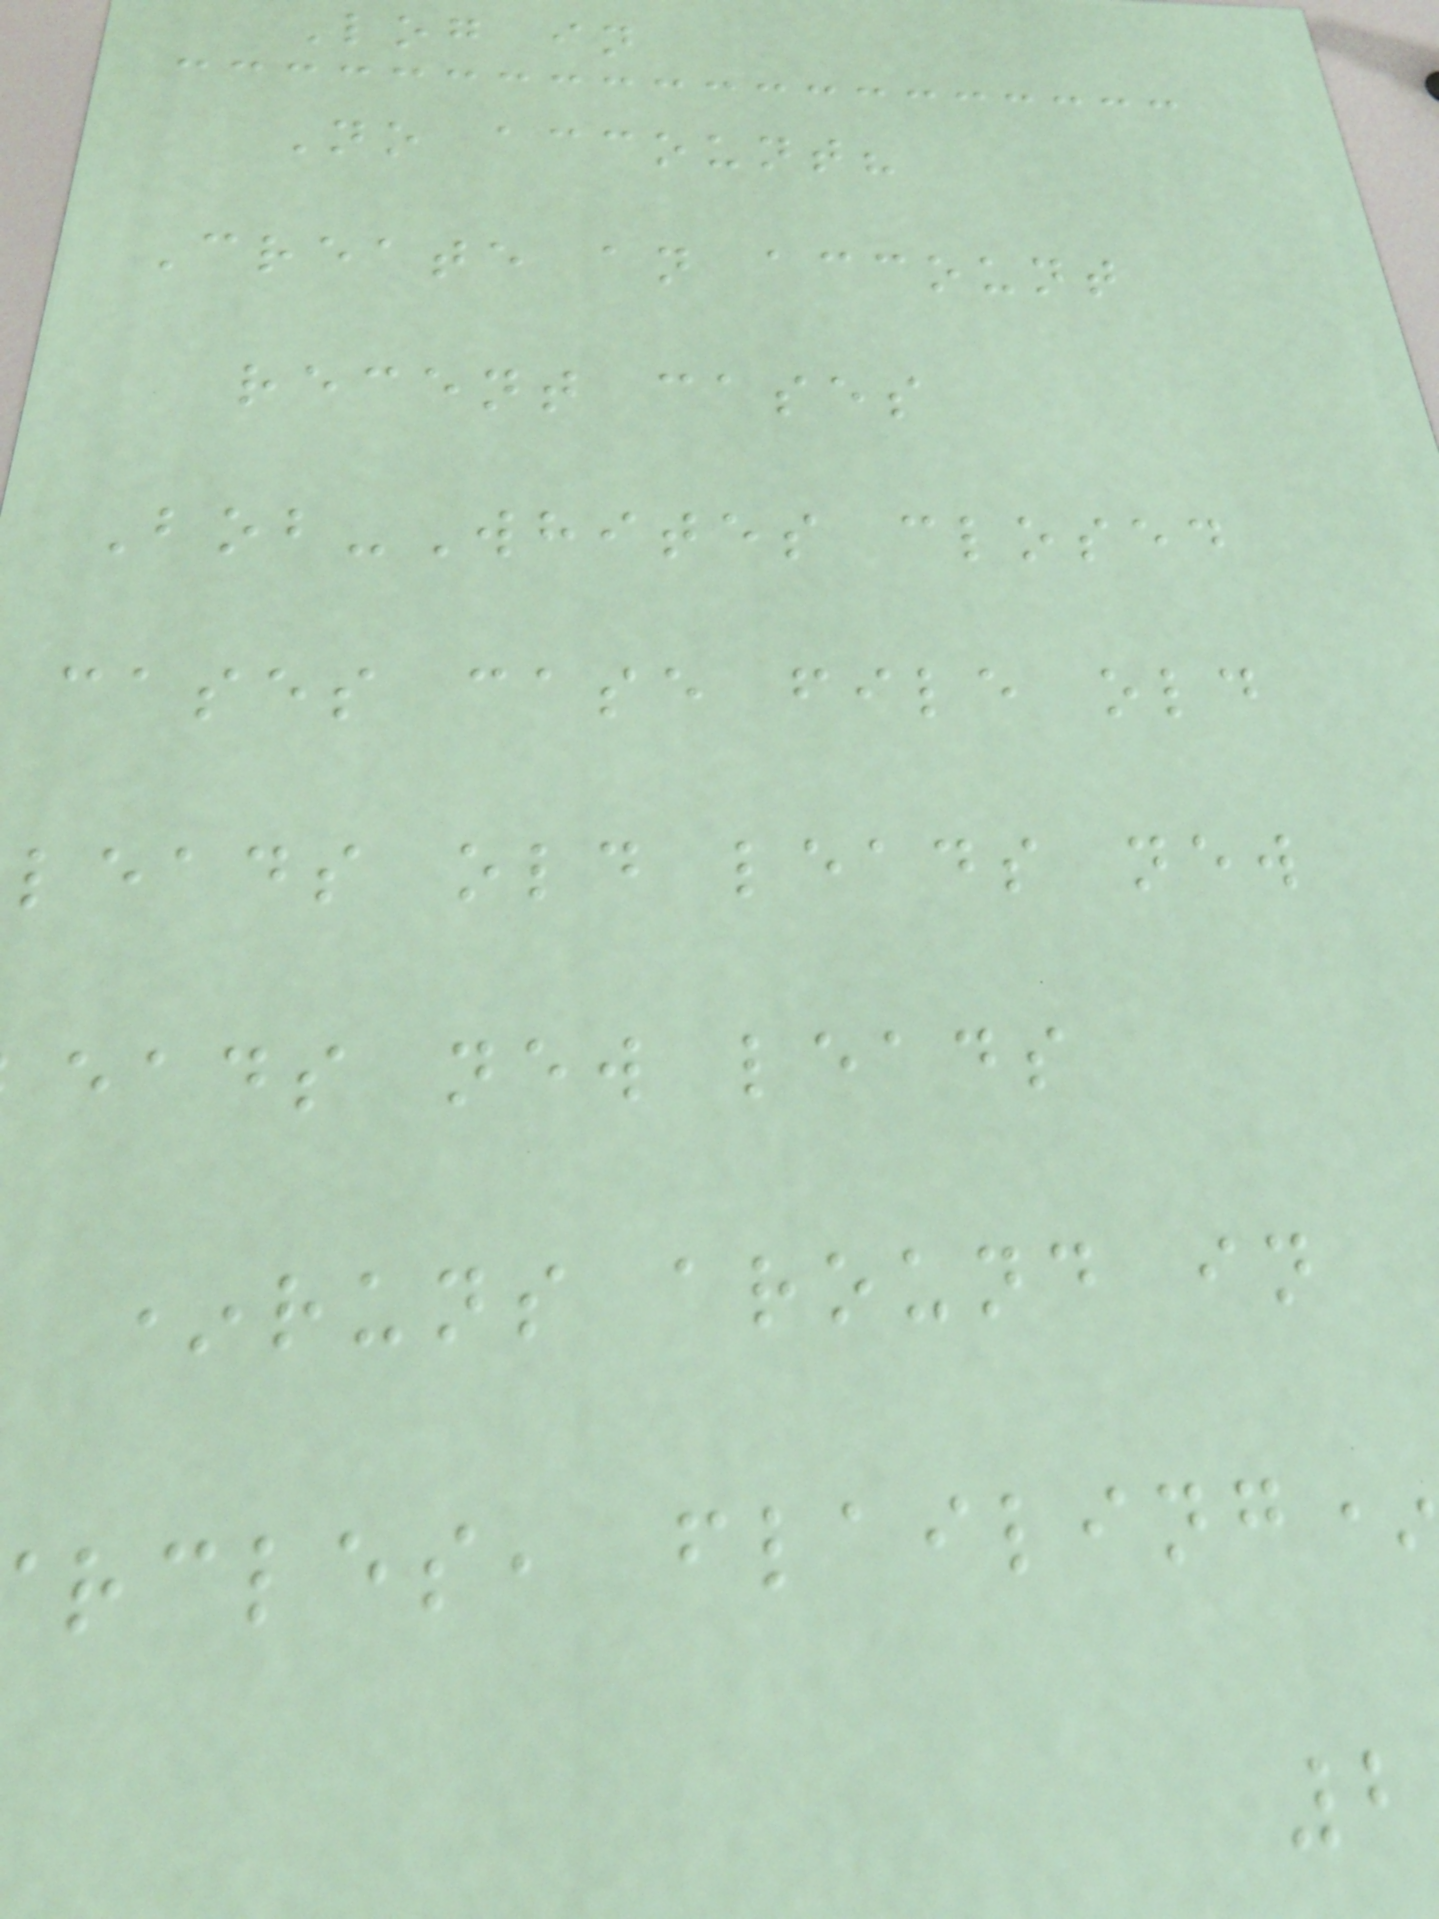Log in
No account?
Create an account
recent cases
Bob-Whites closed
cases case file old
leads old leads new
eads new leads
*runs around in
rcles, flailing
